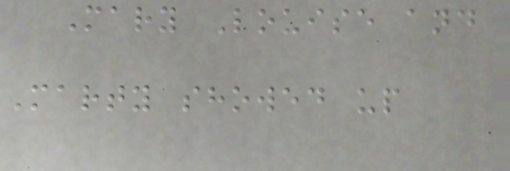Mary Louise and
Marty showed up
